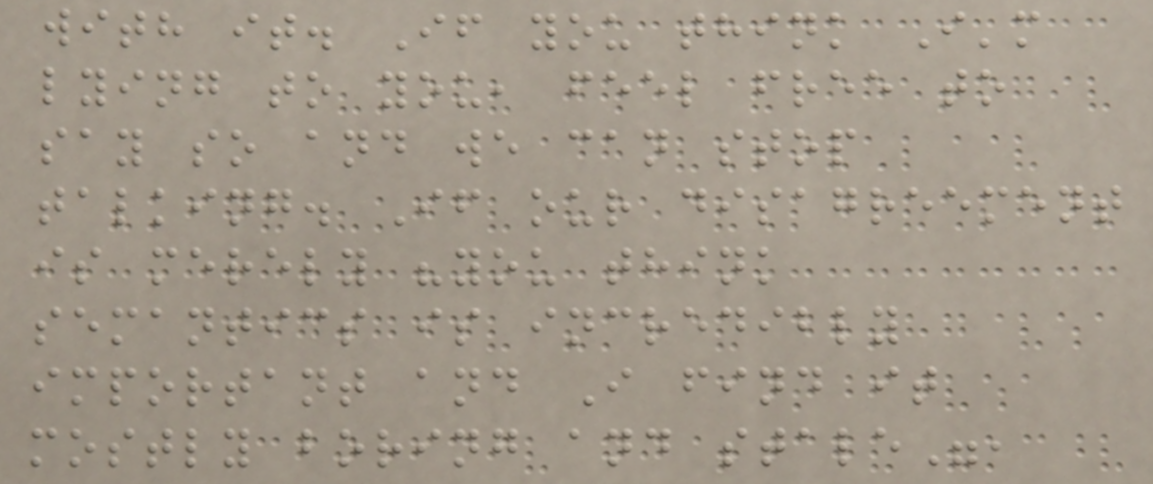with it. If you think I'm
lying to you, feel free to
say so and we can stop
talking. If our disagreement
is merely "you think
semantics is incredibly
important and I find it
mostly boring and stale",
